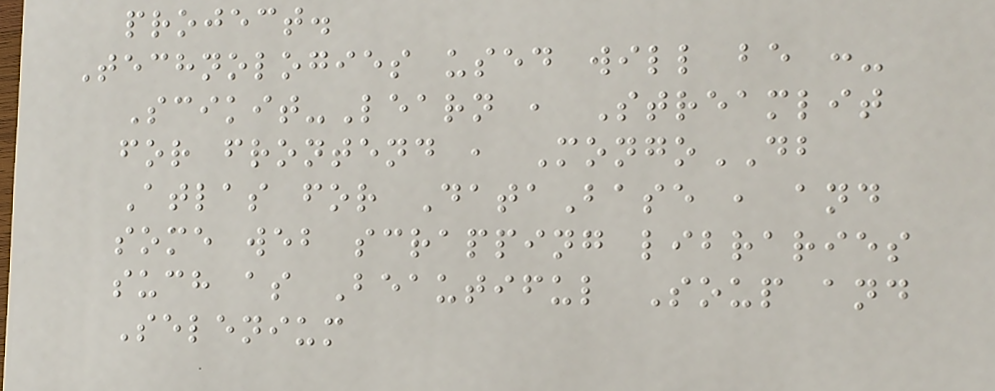project.
Technologies used will be :-
Scikit-Learn , Streamlit
for frontend , MongoDB
Atlas for DataBase , and
some web scrapping libraries
such as Beautiful Soup and
Selenium
